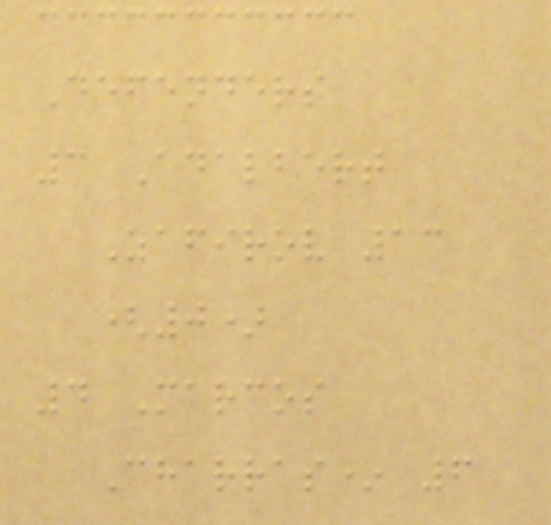Defenders
3 Adalbert
Zafirov 13
(0)
4 Marcos
Charras* 6
